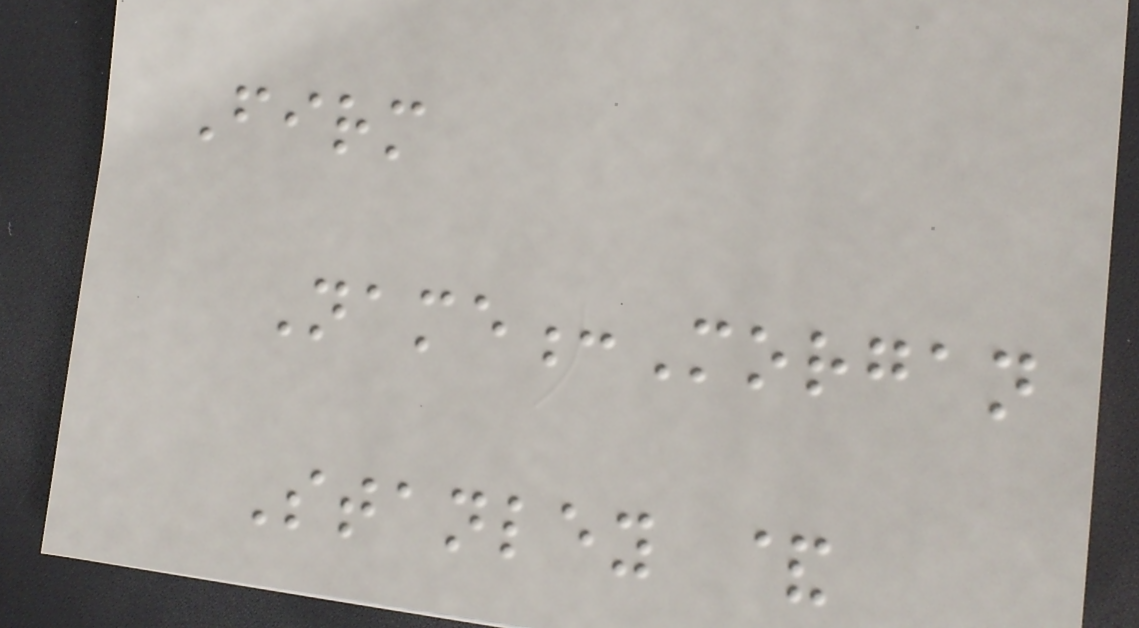Firm
Name:Morgan
Stanley &
